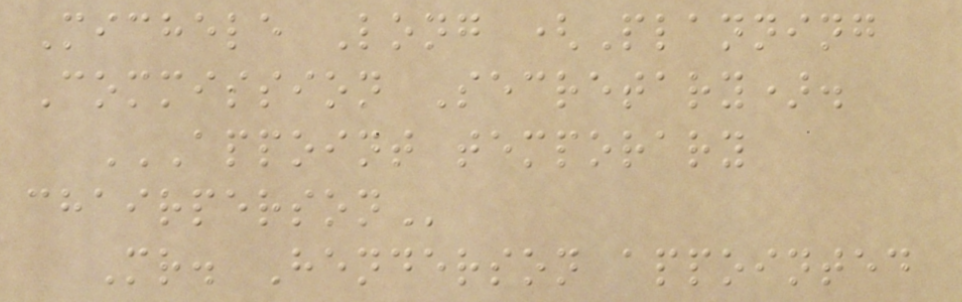Michele Long (Planning
Commission Secretary).
APPOINT TEMPORARY
CHAIRPERSON
Mr. Henderson appointed
